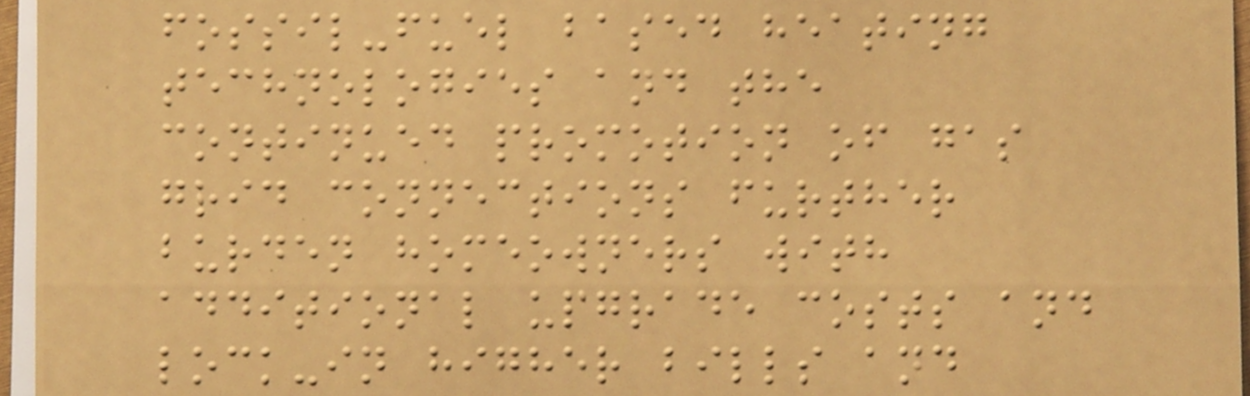fossil-fuel based heating
technologies and the
continued promotion of gas
grid connections further
burden homeowners with
additional upgrade costs and
lock-in higher bills and
